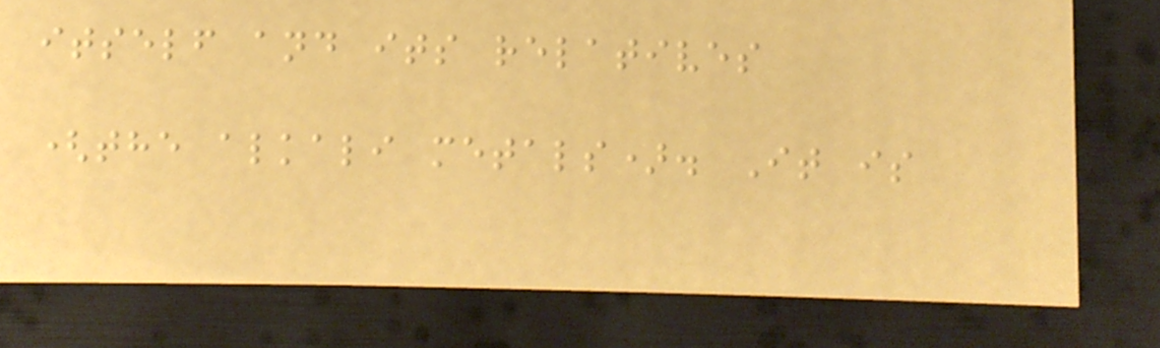itself and its relatives
(the alkali metals). It is
